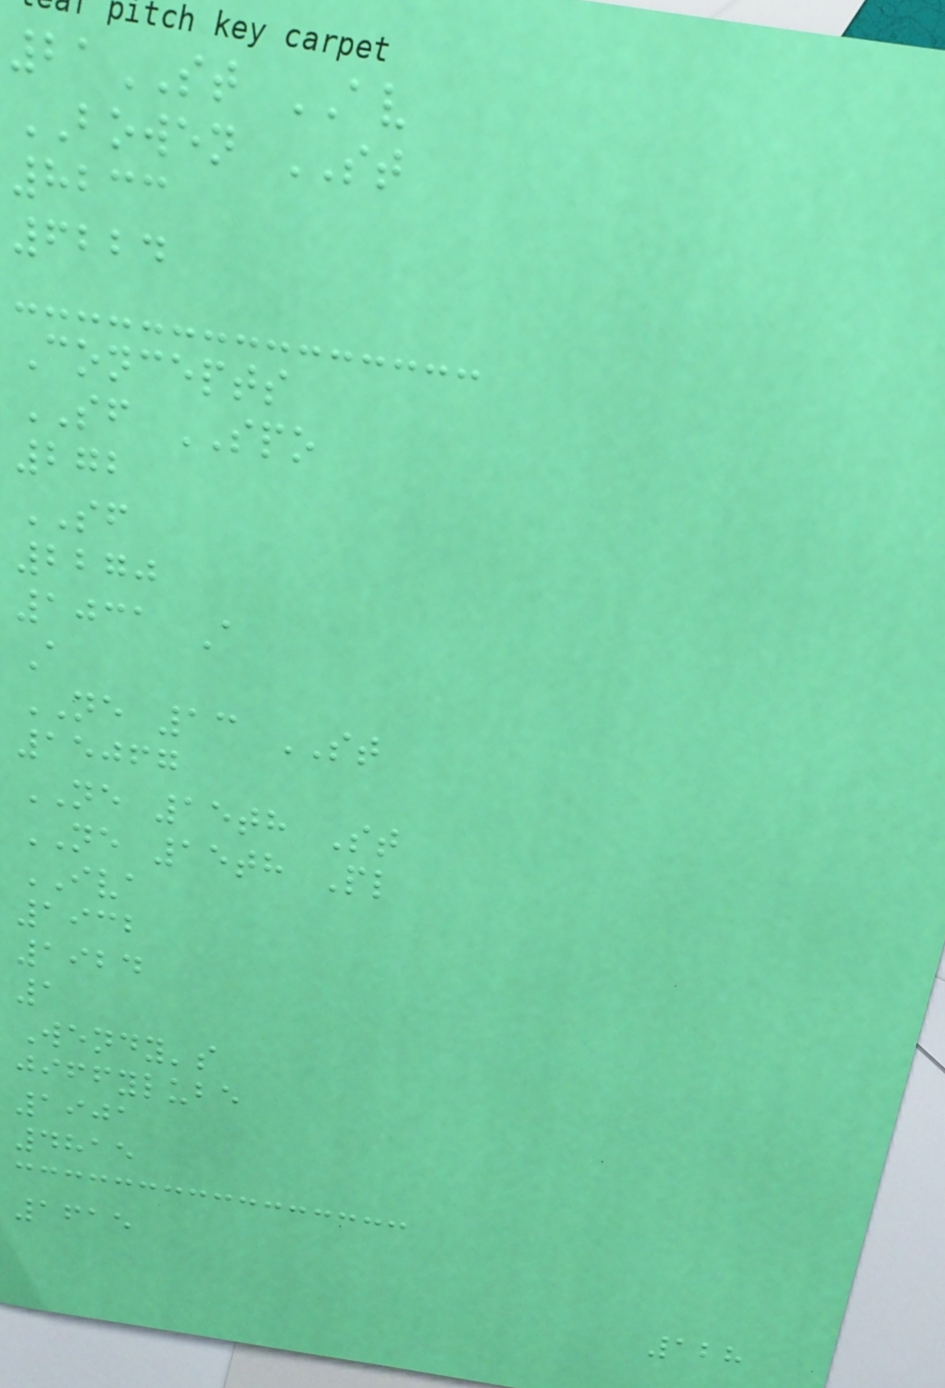21ST AV
BOWEN ST
8233
6224
Concepts
SF SPO
272
SF
2270
1031 A
A
NE 13 ST
15067
NE 15th St
NE 15th Pl
IVA
1932
1924
1
Wendy's
jiffylube
1901
4815
1615
128
